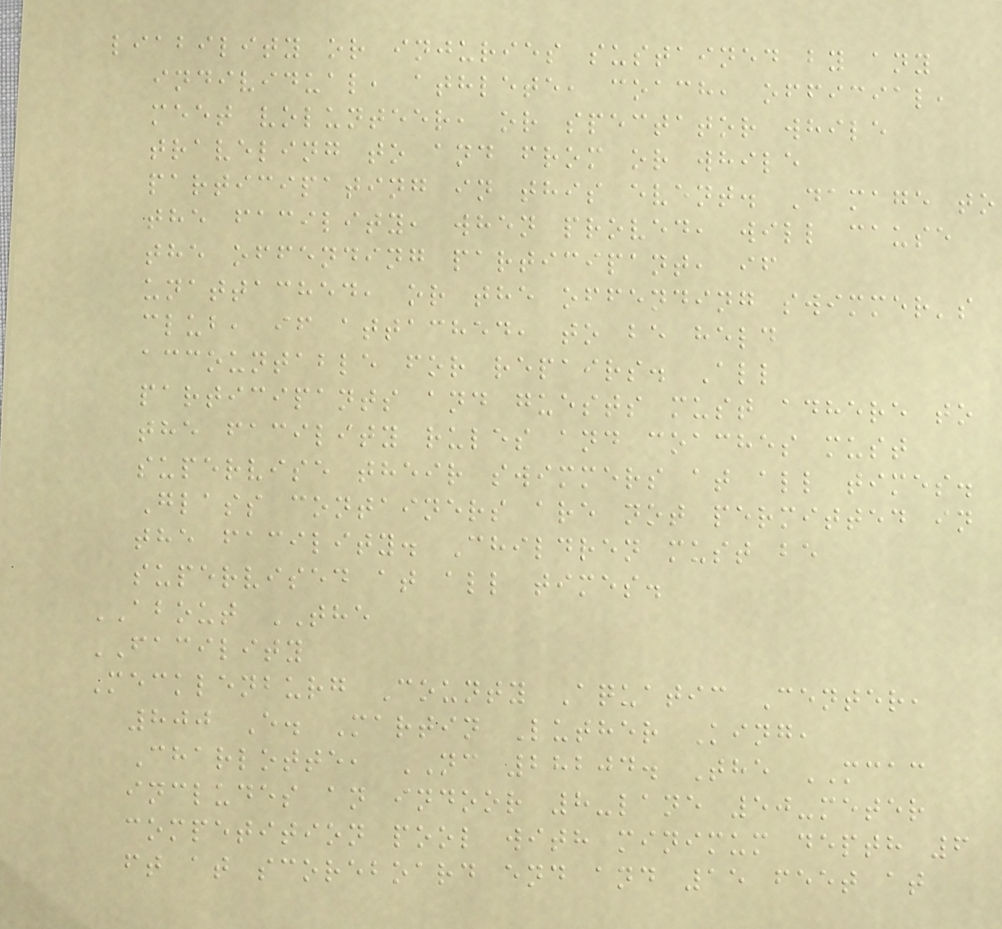liability or injuries sustained by any
individual, athlete, coach, official,
meet volunteer, or spectator while
traveling to and from or while
participating in this event. Damage to
the facility, when proved, will cause
the offending participant, if
unattached, or the offending swimmer's
club, if attached, to be held
accountable for repairs. All
participants and guests must adhere to
the facility rules and coaches must
supervise their swimmers at all times.
Glass containers are not permitted in
the facility. Children must be
supervised at all times.
ABOUT THE
FACILITY
Mecklenburg County Aquatic Center,
800 E. Martin Luther King,
Charlotte, NC 28204. The MCAC
includes an indoor 8-lane 50-meter
competition pool with minimum depth 6
ft at scoreboard end and 15 feet at
